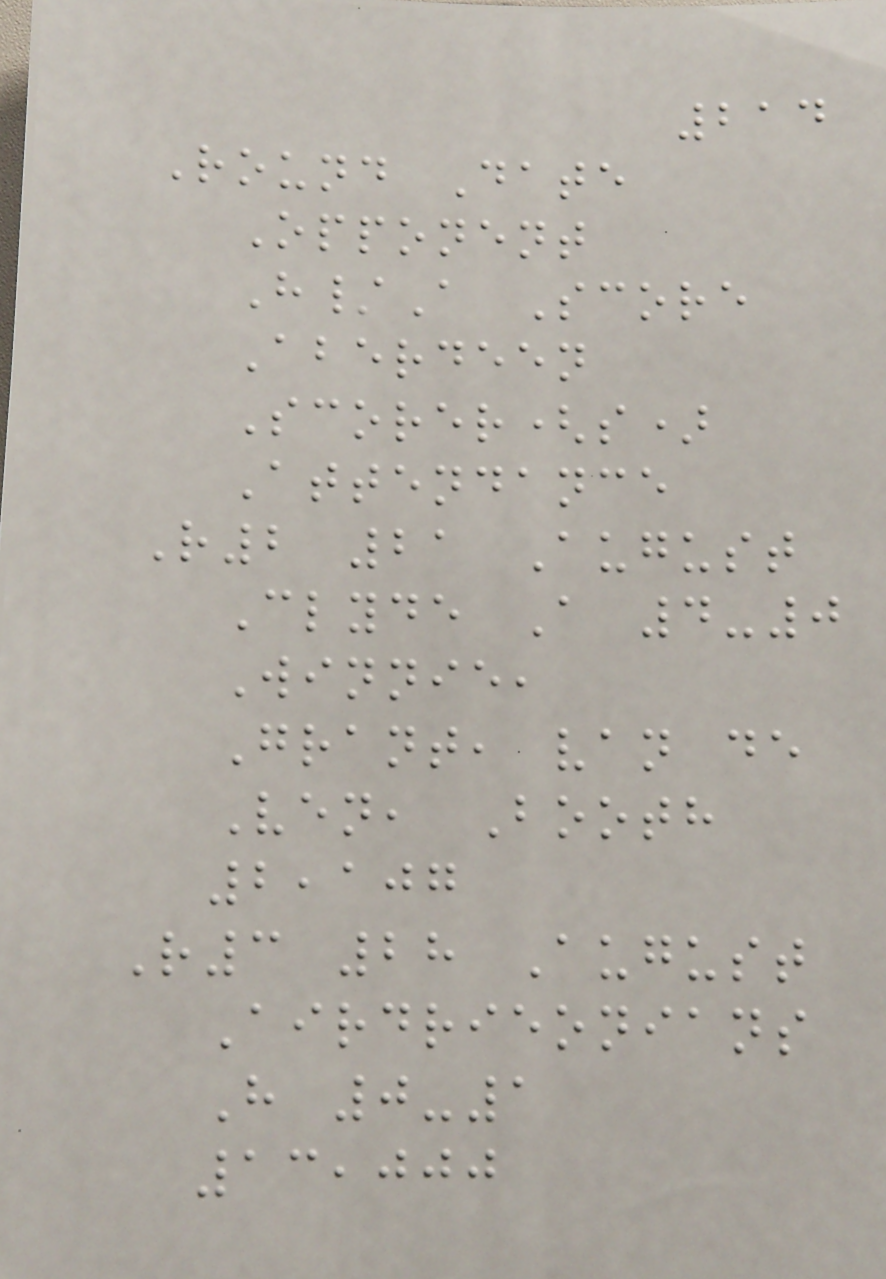214
Round Date
Opponent
H/A Score
Aberdeen
Scorer(s)
Attendance
R2 21 August
Clyde A 4-0
Winnie,
Grant, van de
Ven, Booth
2,107
R3 28 August
Airdrieonians
H 0-1
13,000
